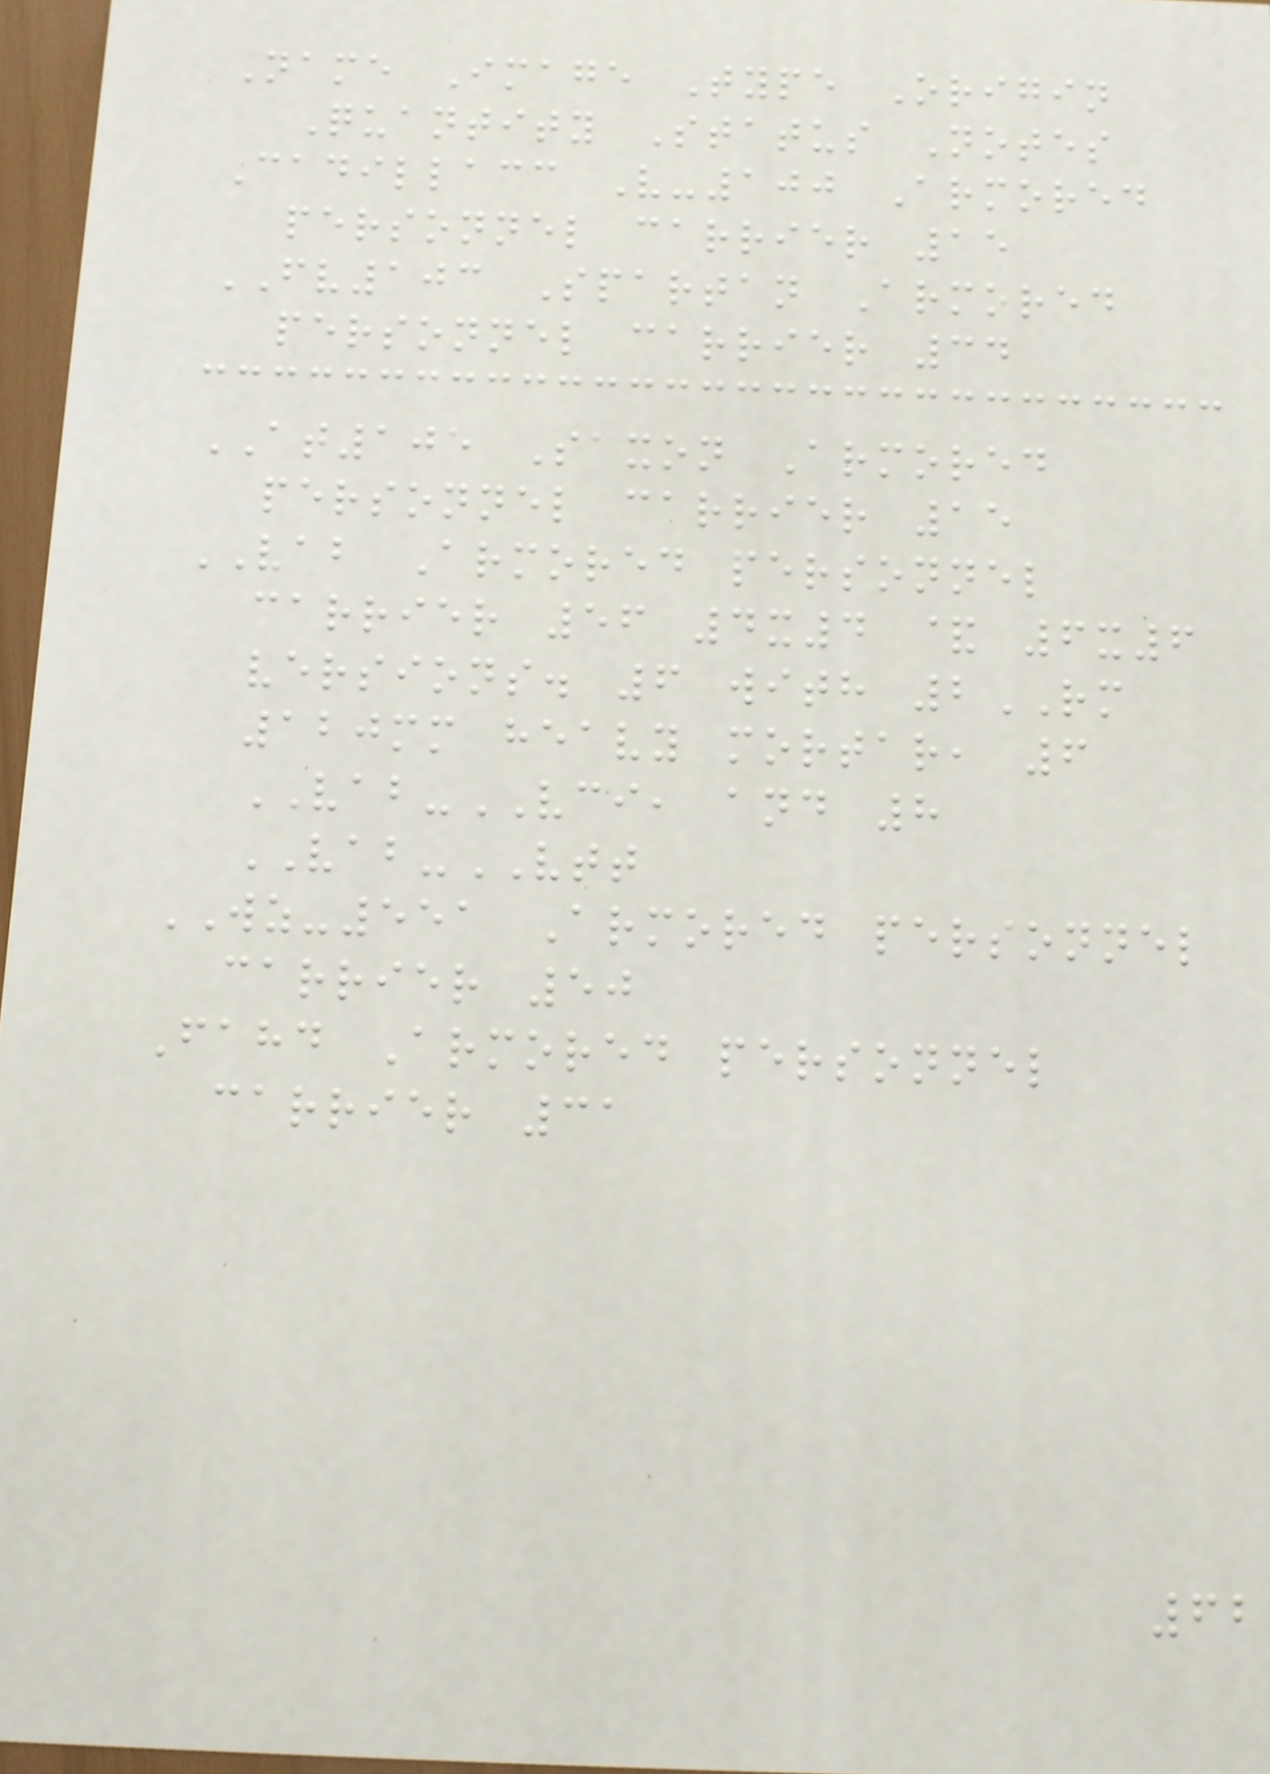Name Image Type Origin
Quantity Status Notes
Cadillacc V-100 Armored
personnel carrier 15
FV103 Spartan Armored
personnel carrier 34
AT105 Saxon Armored
personnel carrier 15
VAB Armored personnel
carrier 56 4x4 & 6x6
versions. 6 with 2RM
120mm heavy mortar, 6
VAB-VCI, and 8
VAB-VTT
WZ-551 Armored personnel
carrier 50
Fahd Armored personnel
carrier 31
62
